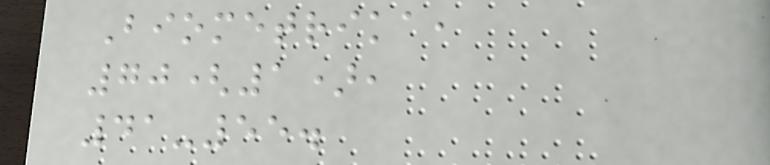Biometrika,
70(1),
41-55.
